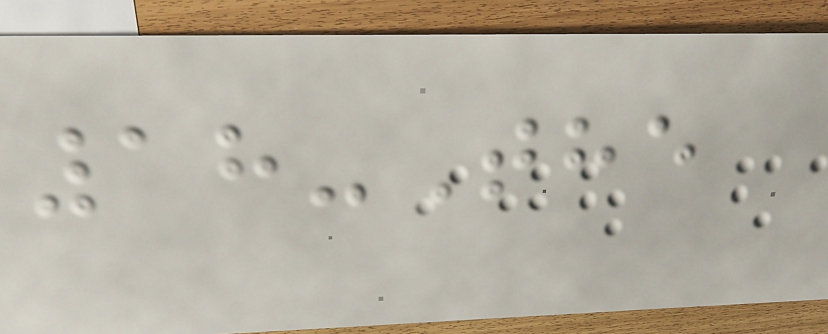18-The
